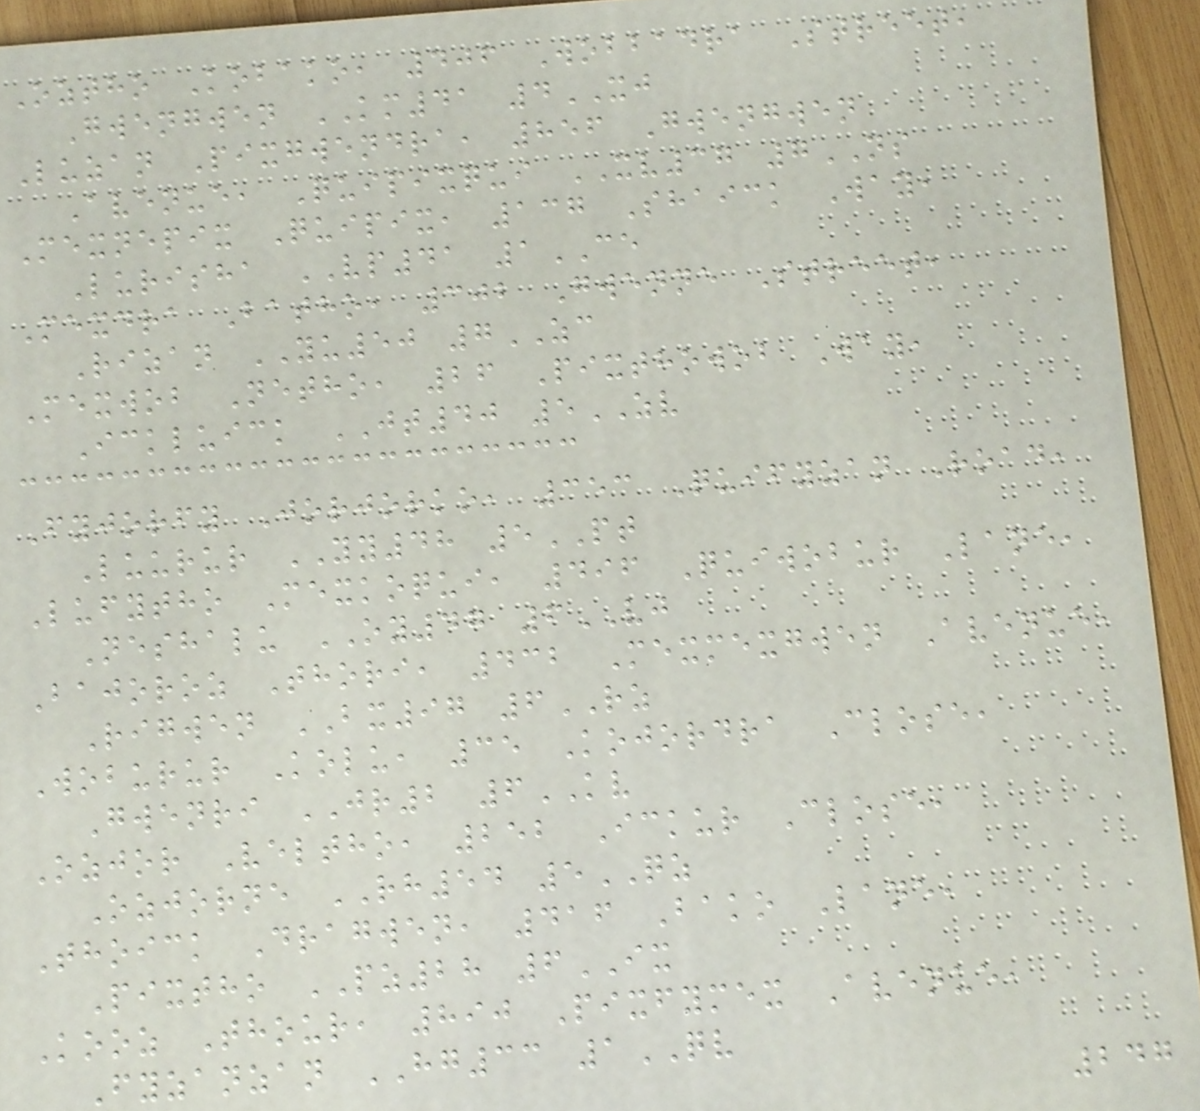Oztho Kobako, 406 Wobbadra Street,
Gwengwen KM41 4XJ
Luzan Pixgwendra, 856 Gwengwen
Avenue, Quipixqui XV37 7NS
Mexnepix Quipix, 137 Shaick Way,
Lurisha VP41 1CE
Mexdra Batho, 302 Gwenne Street,
Rizan YU50 7ZC
Mexwob Netho, 26 Pixthowob Way,
Ickluick JT40 5ZV
Fyjorfy Jorjorko, 353 Quifyzan Road,
Luurur YY48 5PT
Lufytho Mexkoqui, 496 Quiwobur Lane,
Neshalu OY47 6VJ
Bajoroz Thori, 432 Mexmexgwen Avenue,
Rigwen BX97 6RZ
Woburur Kolu, 35 Kojordra Close,
Gwenri JR2 6KV
Ozjor Veltho, 252 Ickur Close,
Ozjorne RH54 5QZ
Thoick Dragwen, 416 Bako Lane,
Pixtho PZ28 6IX
Kooz Thour, 890 Pixfymex Avenue,
Fyzanzan HG33 1QV
247
